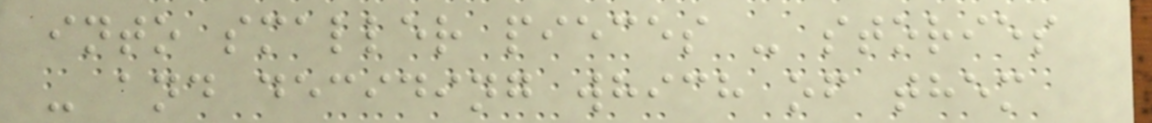into smaller pieces - stories
- and deciding which of them
